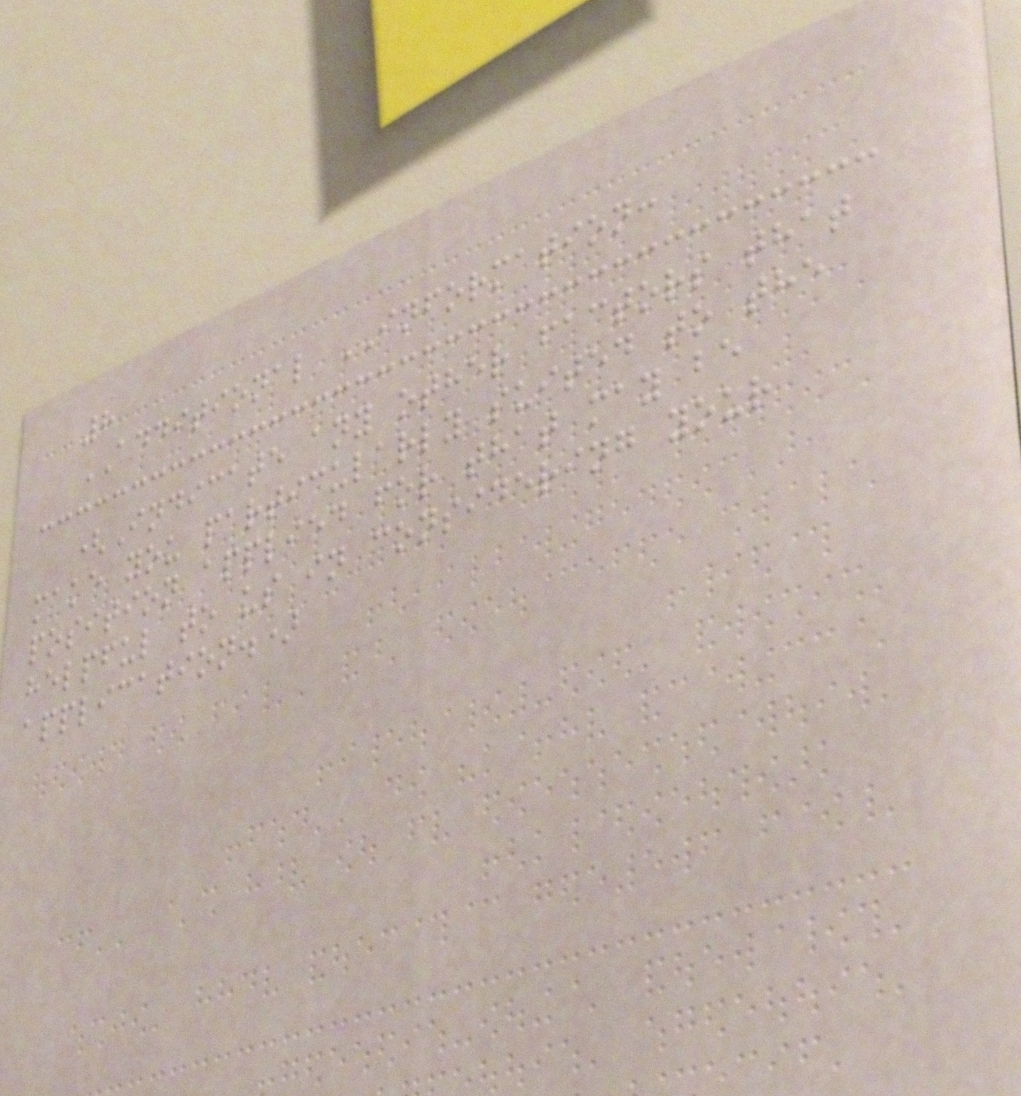8
ADDITIONAL INFORMATION:
(Indicate any other factors that
make you particularly suited to the
position applied for that may be
helpful to us in considering your
application.)
